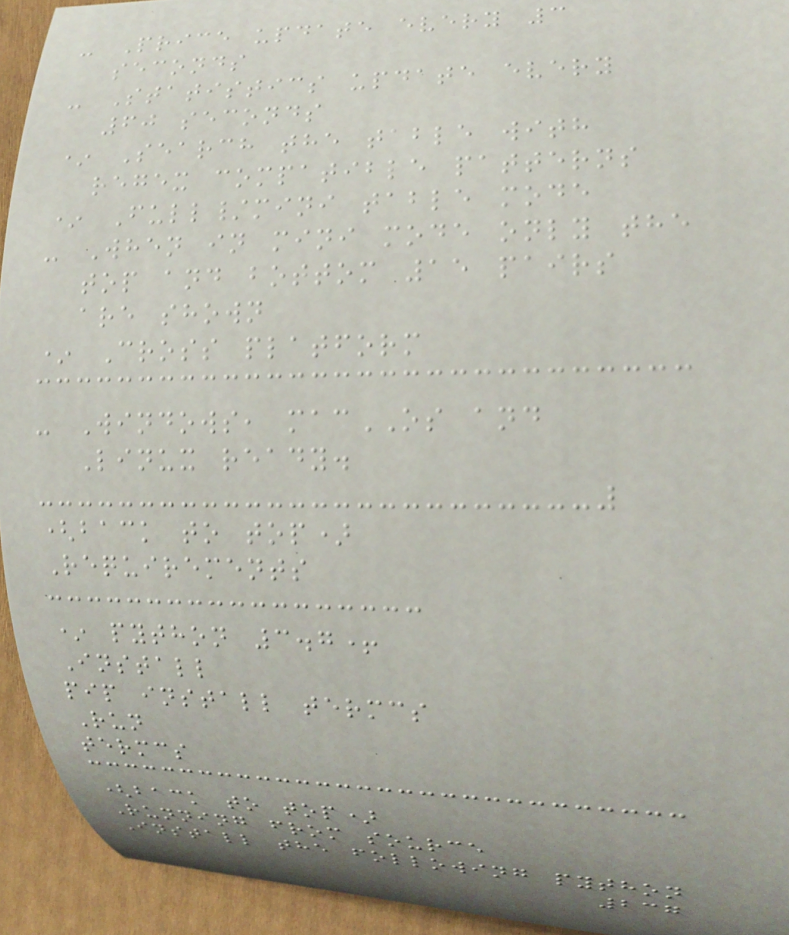- Price update every 3
seconds
- Statistics update every
60 seconds
* Search the table with
regex compatible patterns
* Full/mini table mode
- When in mini mode only the
top and bottom 15 pairs
are shown
* Cross platform
- Windows, macOS and
Linux ready.
(back to top)
Requirements
* python 3.7+
Install
pip install termcs
Run
termcs
(back to top)
Running from source
Install the following python
237
